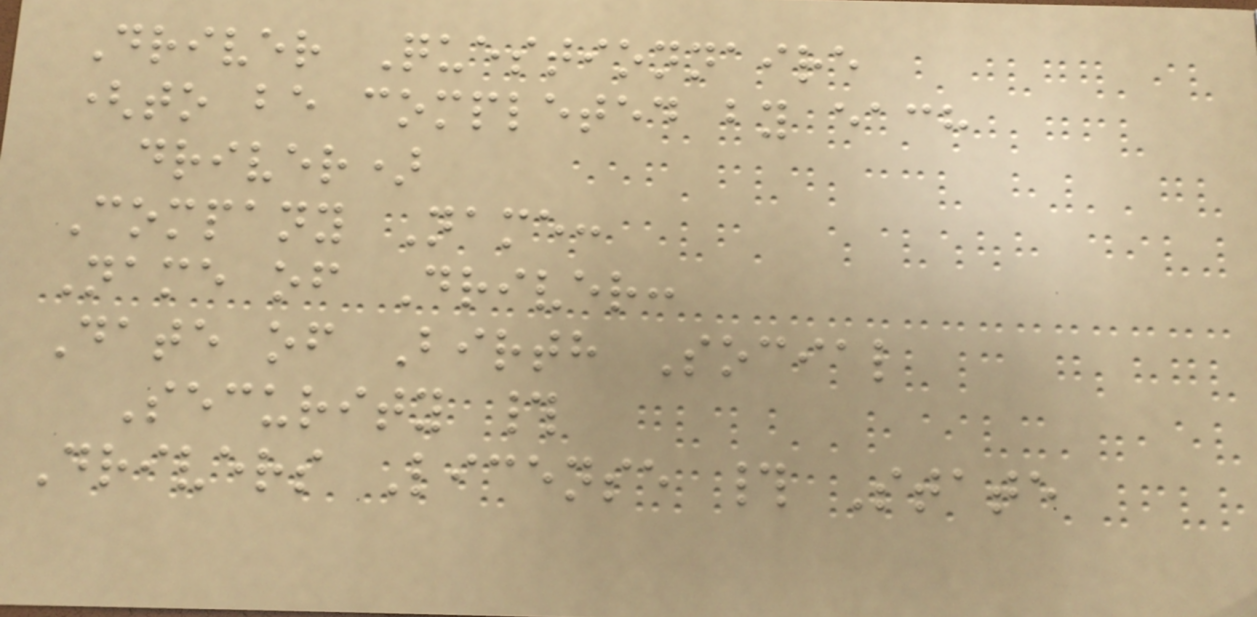Driver Questionnaire
(to be completed by each
driver)
Company Name:
Name of Driver:
Date of Birth Social
Security #
Drivers License # State
